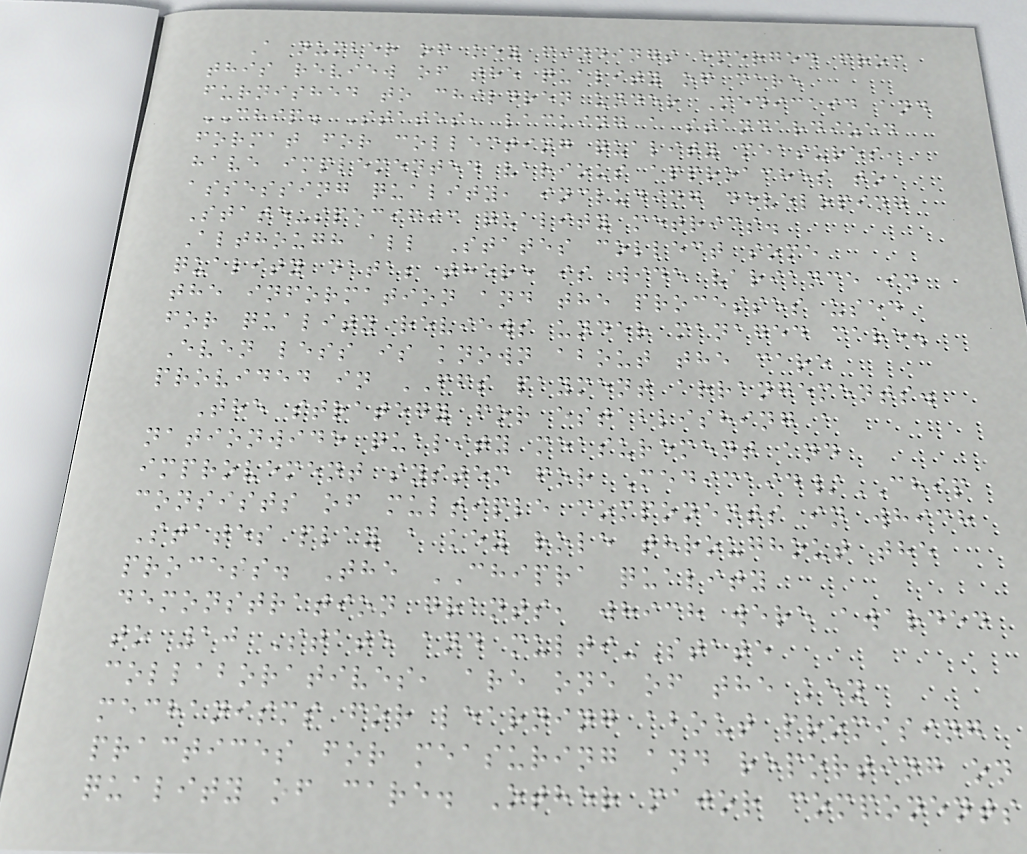A number of key findings emerged from
this review of the quality of care
furnished to children under Medicaid and
CHIP. States, lacking a standardized
format for collecting quality measures,
have implemented various approaches to
assessing quality, including developing
State-specific quality metrics.
Although all States collect some
quality data; there is wide variance in
the information and the processes used
for quality reviews under managed care.
Even less is known about the care
provided in FFS payment arrangements.
The strategy for establishing a
nationwide quality measurement and
improvement system for Medicaid/CHIP
consists of multiple components in which
States play a key role throughout the
process. The CHIPRA quality
demonstration grants, which were awarded
to 10 State and multi-State
collaboratives, are one of the key
mechanisms for learning about promising
practices for measuring and reporting on
quality of care. Other major components
